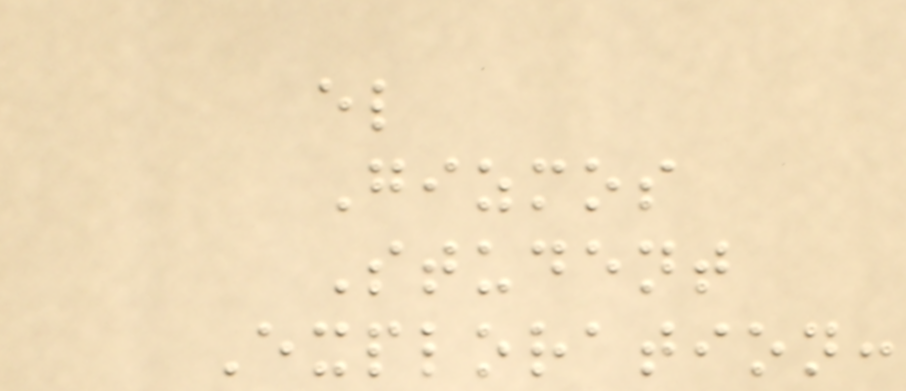el
Gizmos
Student
Exploration:
